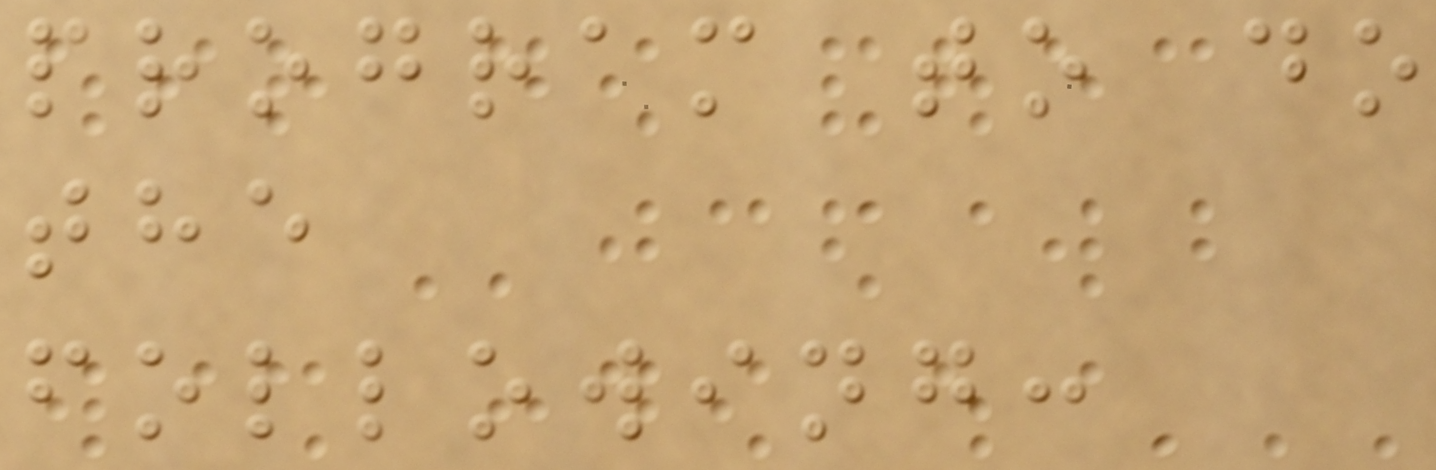program to do
the
following:
